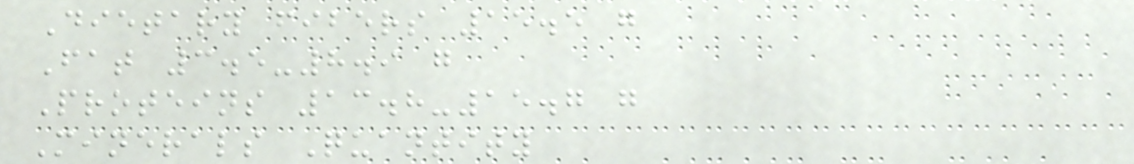Dietary fibers 15.5 g
Fat 3.5-8.9 g
Proteins 13.8-15.7 g
Minerals Quantity
